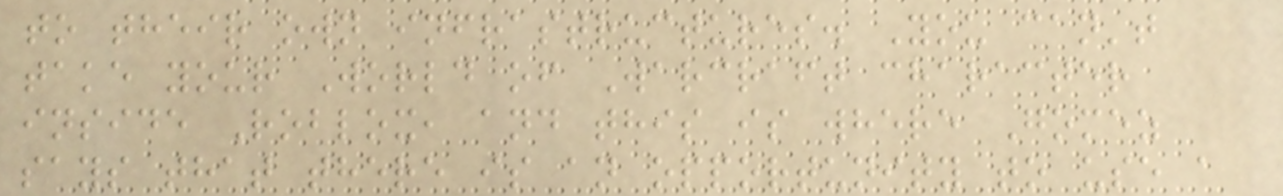to their own infrastructures. You can't
take your World of Warcraft character
inside Roblox, and this is where Gomez
says that there is an opportunity to use a
